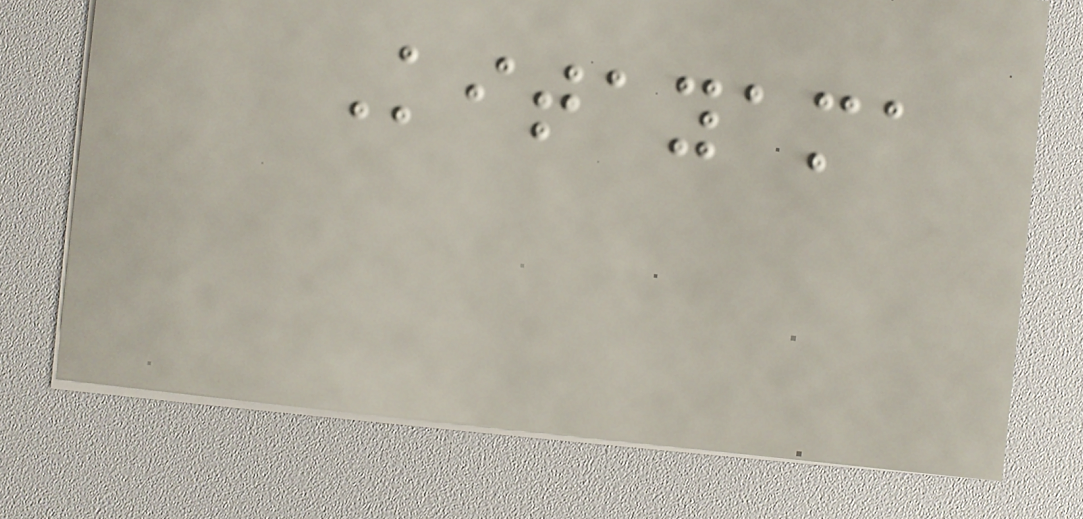Kitayama
